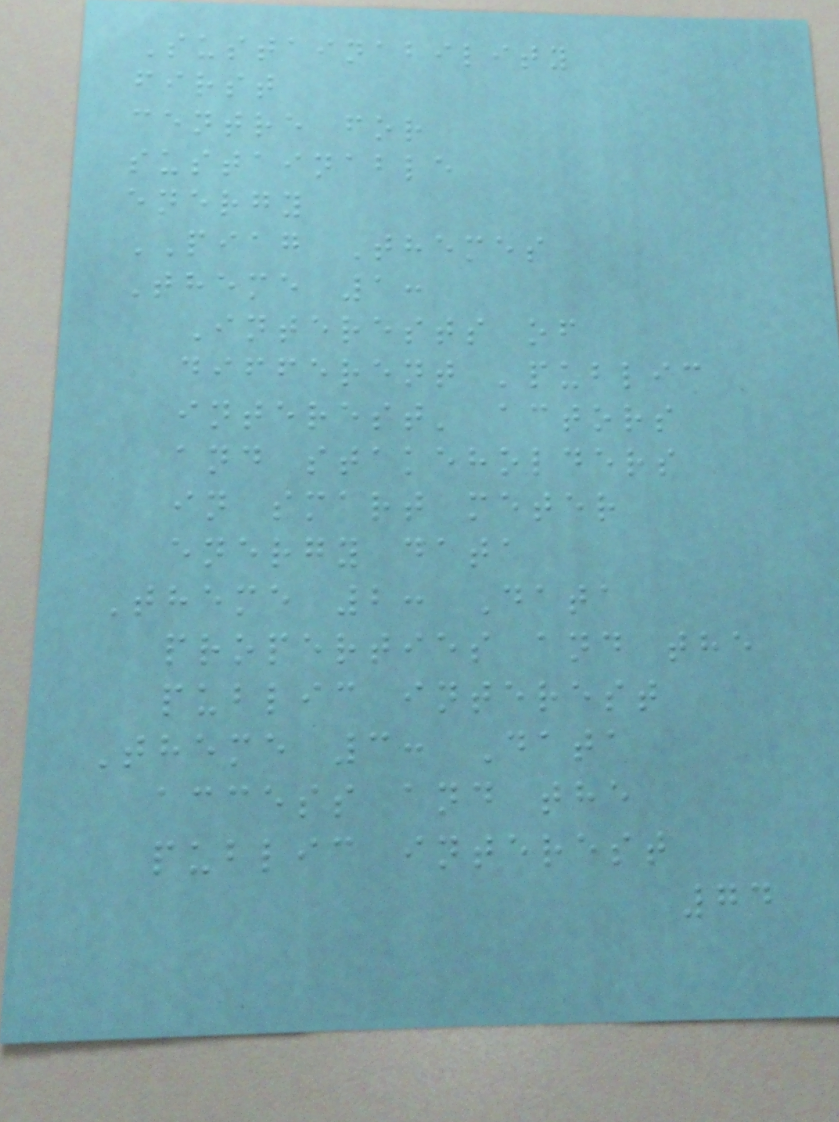Sustainability
first
centre for
sustainable
energy
PIAG Themes
Theme 1:
Interests of
different 'public
interest' actors
and stakeholders
in smart meter
energy data
Theme 2: Data
properties and the
public interest
Theme 3: Data
access and the
public interest
74
